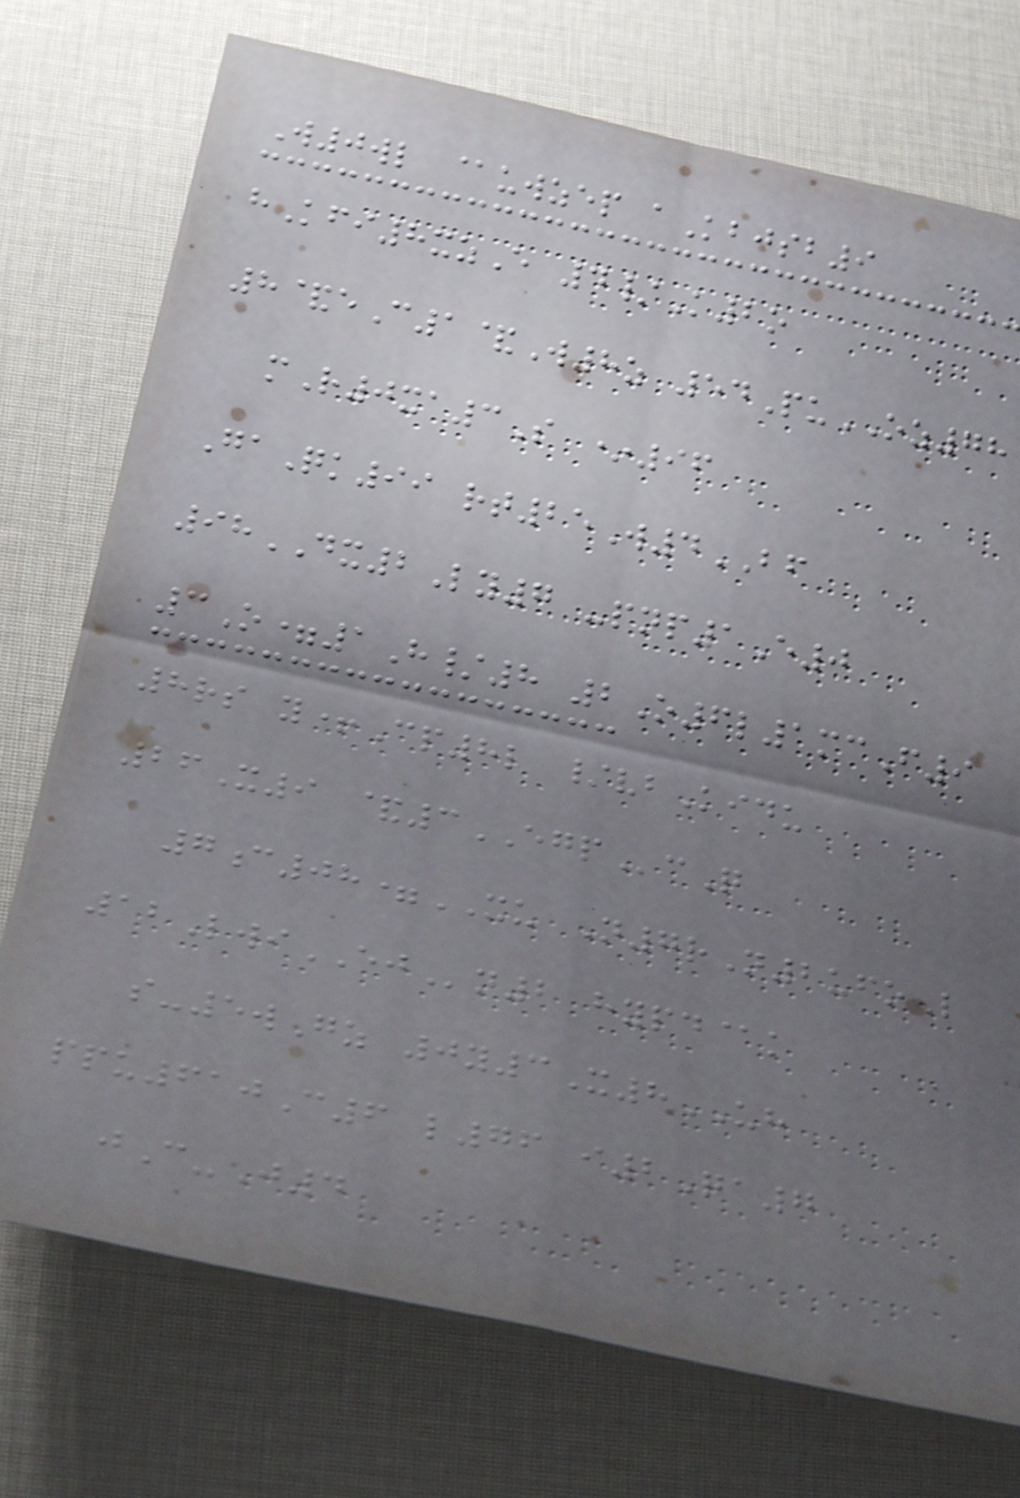W0wl @uwzep aKbjsb9
hKfi8xzE 4/K2o
8&eC1&W8z 54PuOZ78
mR0xa3S *96
GaQk99 rt25W4BF
98DX2Ly7 -pnp1E0
3O=1H/8 2O6l1mcF9
8rs y+Cp8l /vbKidu
26X9 &3EGPcQ
7c08=XU N7rN2ufoL
12LwiEJn2 hypd@k
s-5wGz 0y3X8UH
ppu610C6 l76 i2Qa7
jC-J4
